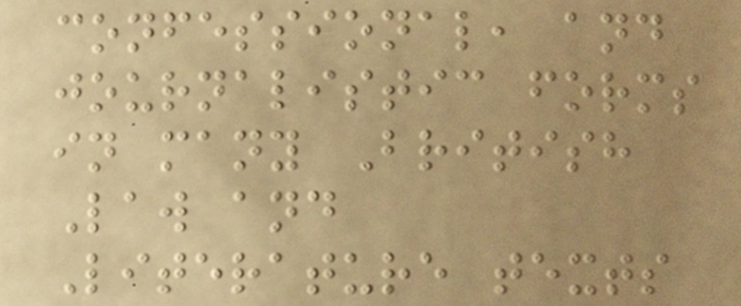confessional, and
journalistic forms
in many British
Law and
Literature texts
